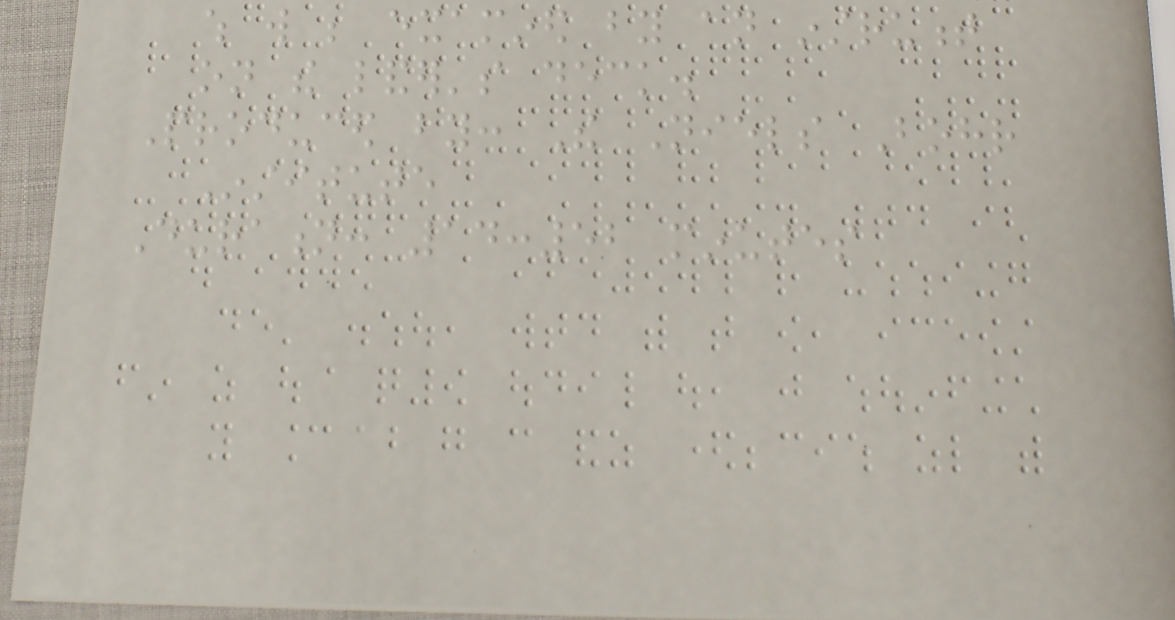which will be examined by an instrument
on the lander's deck.
Produced by: The Niels Bohr
Institute
Duration: 14:52 minutes
